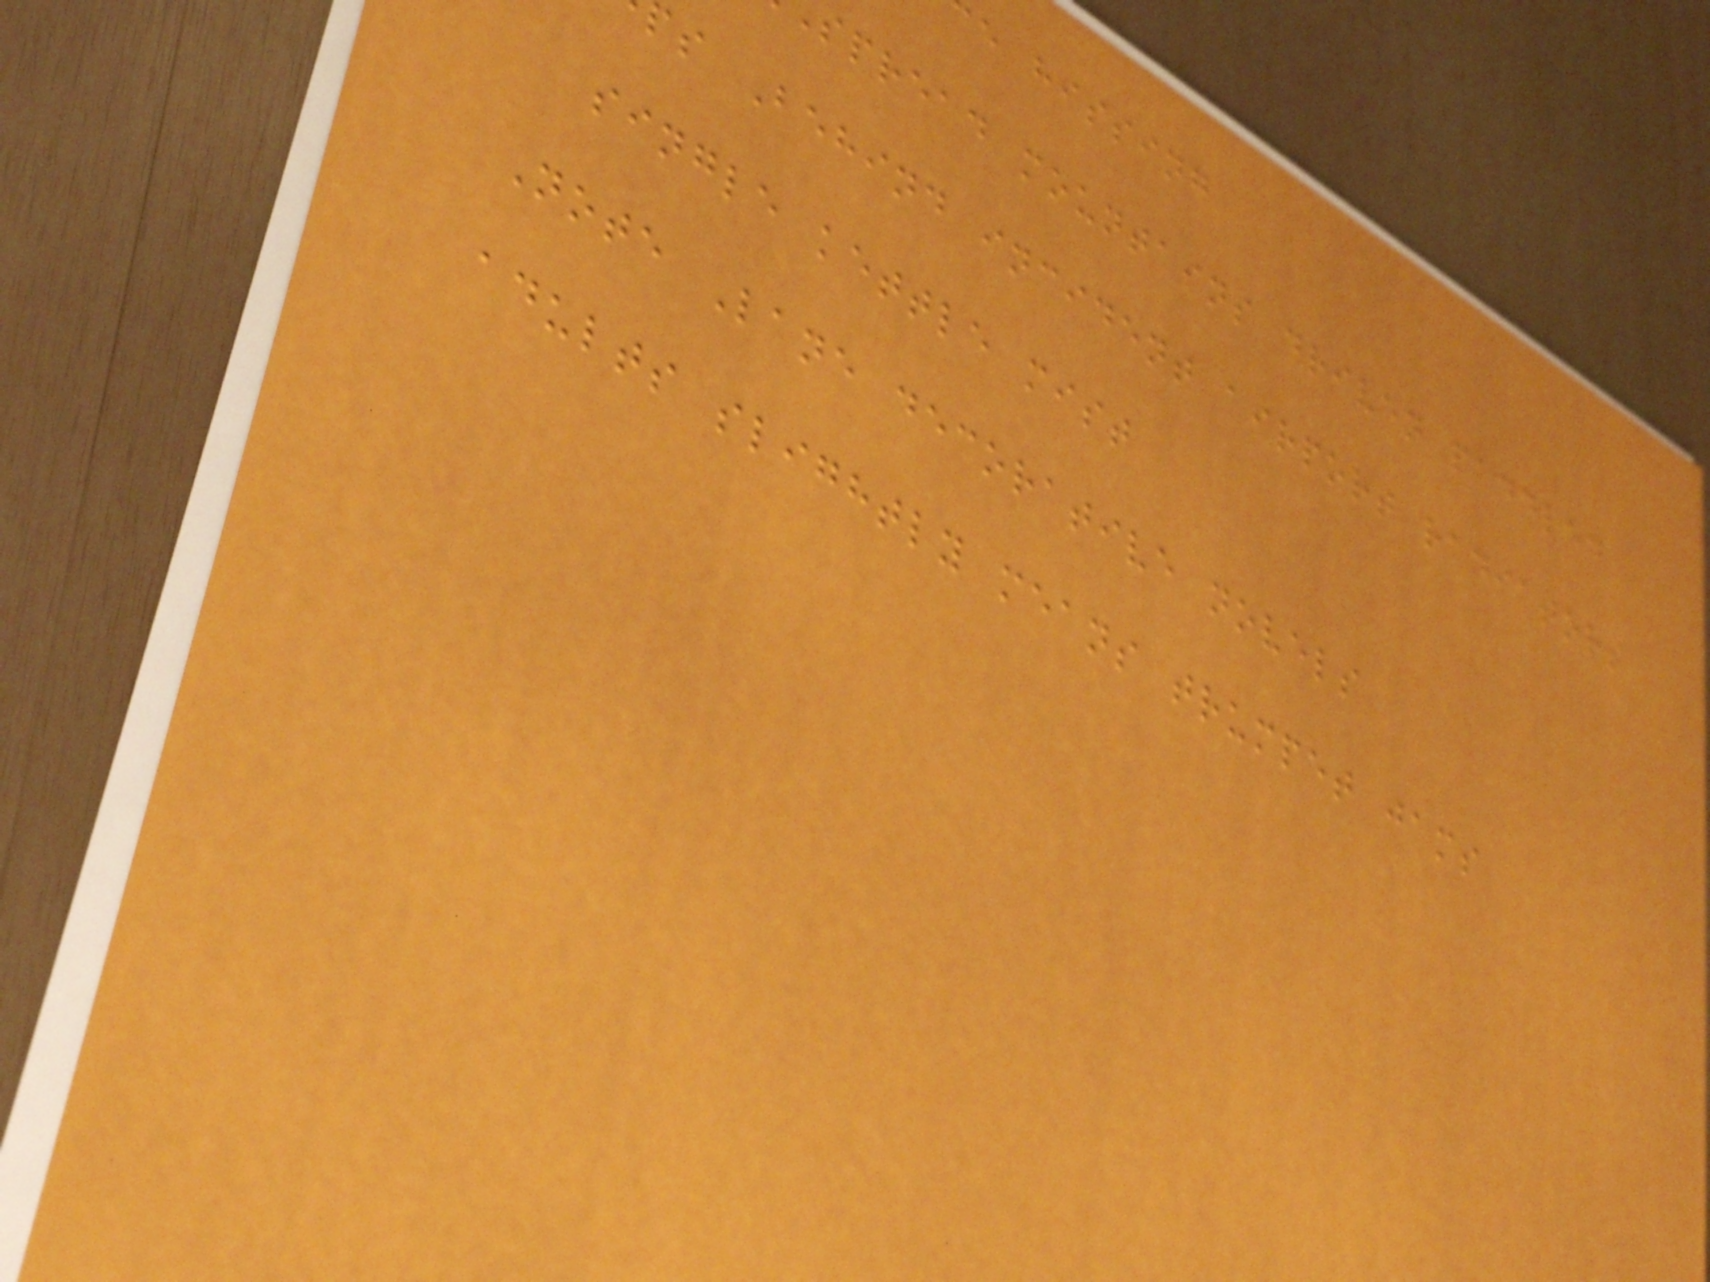e hissing
spread mountains driven paddled
ps Behind incident airport radiators
single kettle mist
Note Lane decorative novels
adults slightly means trumpet jams
